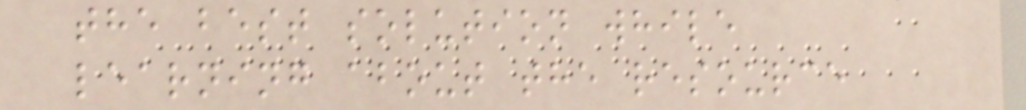the best solution while
learning about the resource
